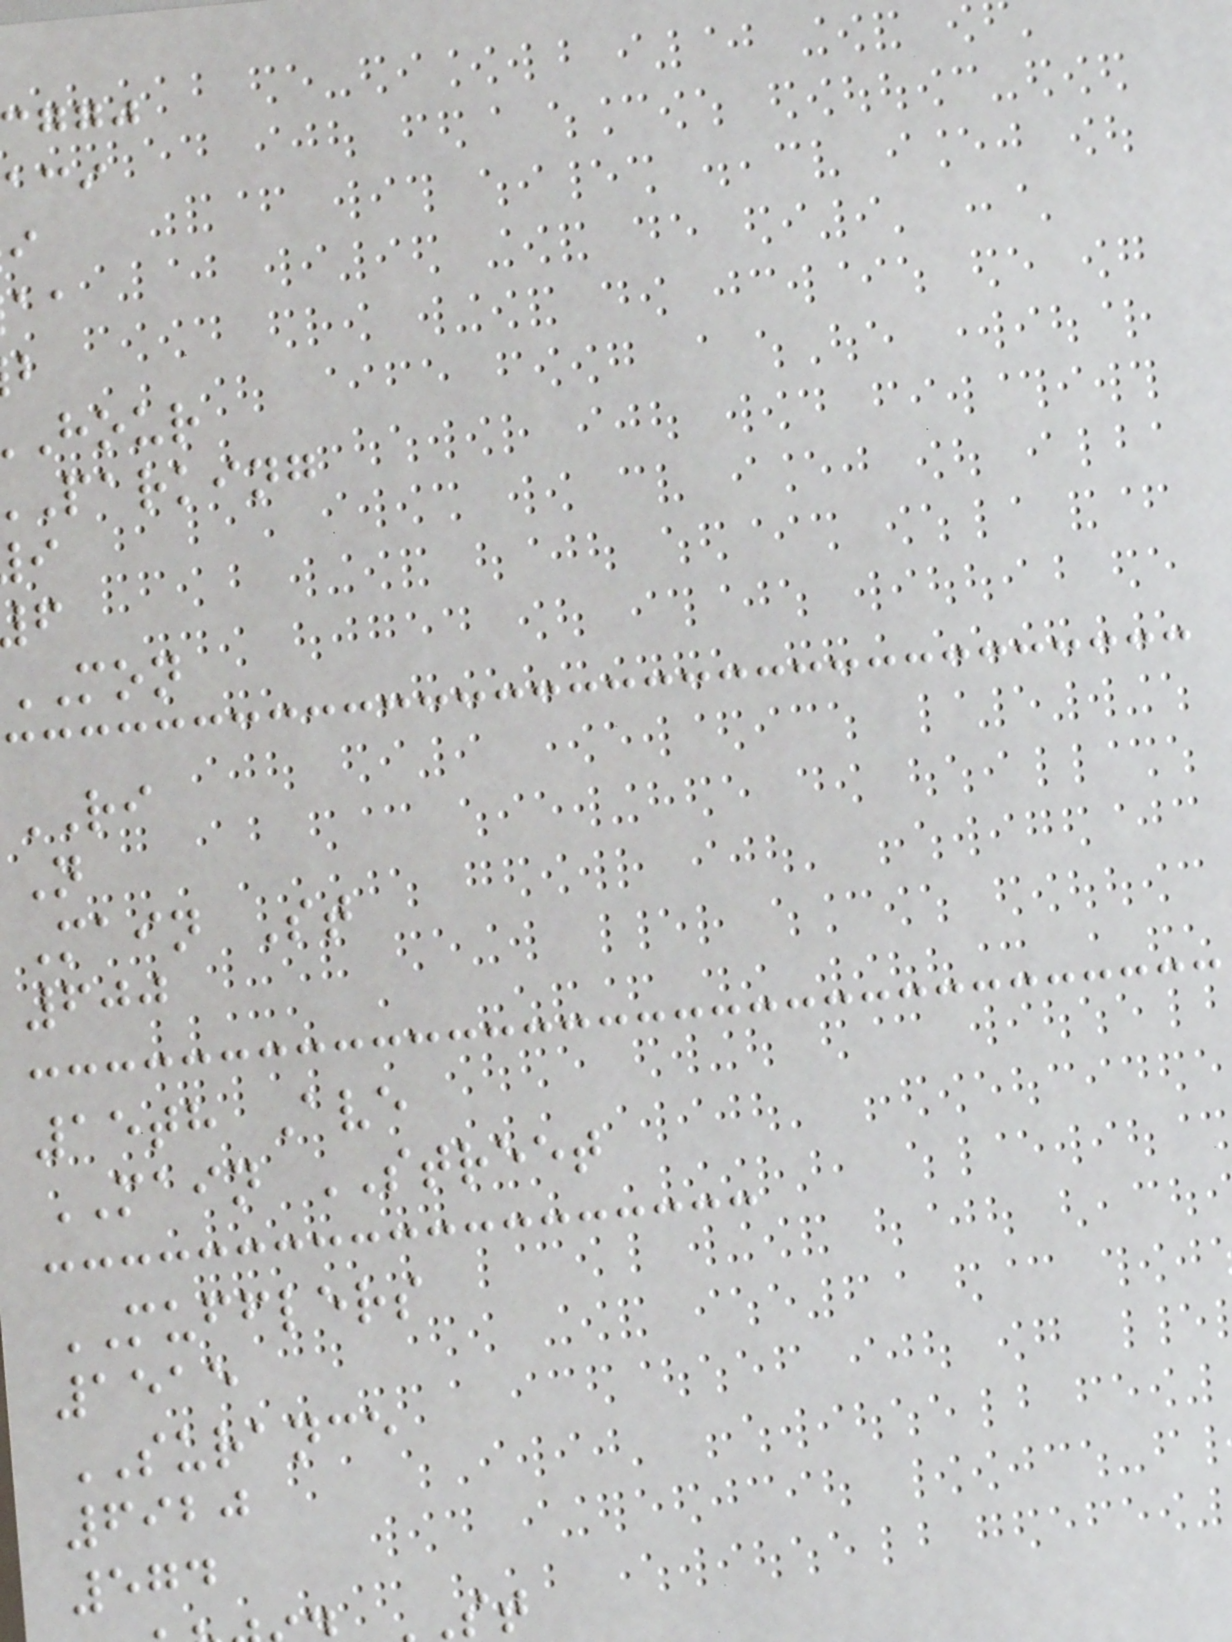cggj
hour
parking
MON
RI
N
Main St
600
15th Ave
MAIN STREET
MUFFLERS
1515
SURANCE
6920
574
